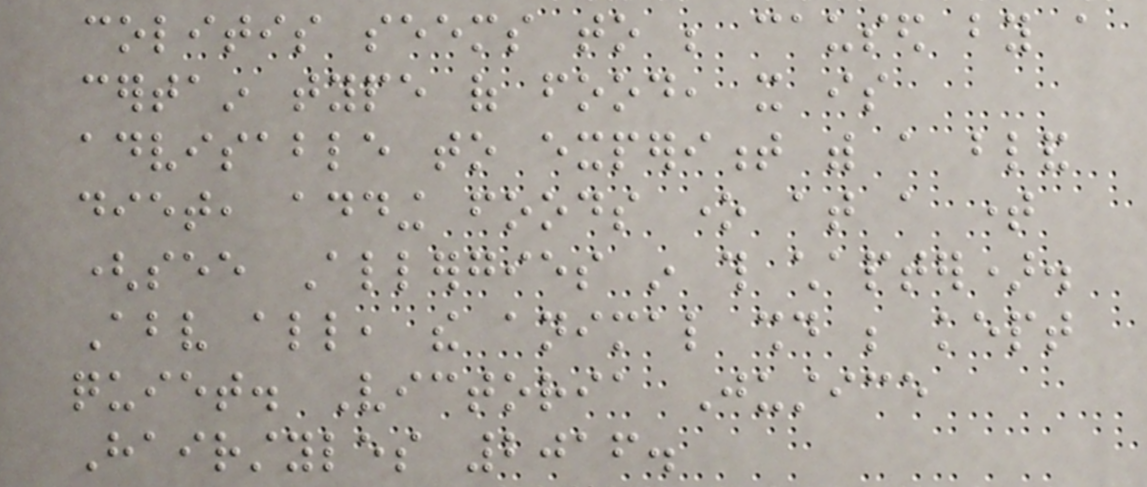colitis seems to be caused by a
certain type of food, it is
advisable to experiment with a bland
diet, adding foods one at a time
(see Allergies in this chapter).
Above all, the animal should be kept
quiet. Victoria Justice
Hairstyles 2016.
